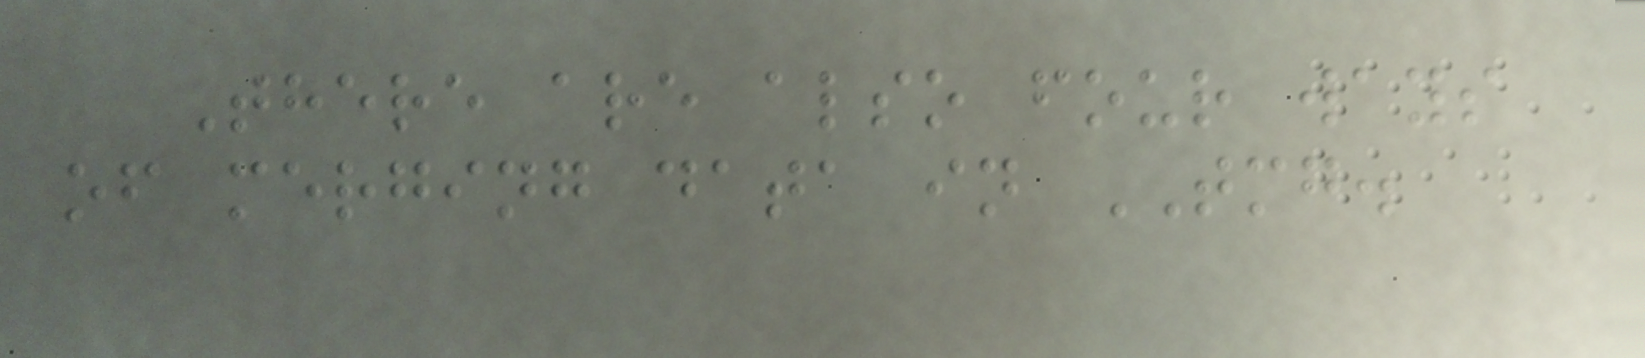There are also four ways
of merging data in TMG.
